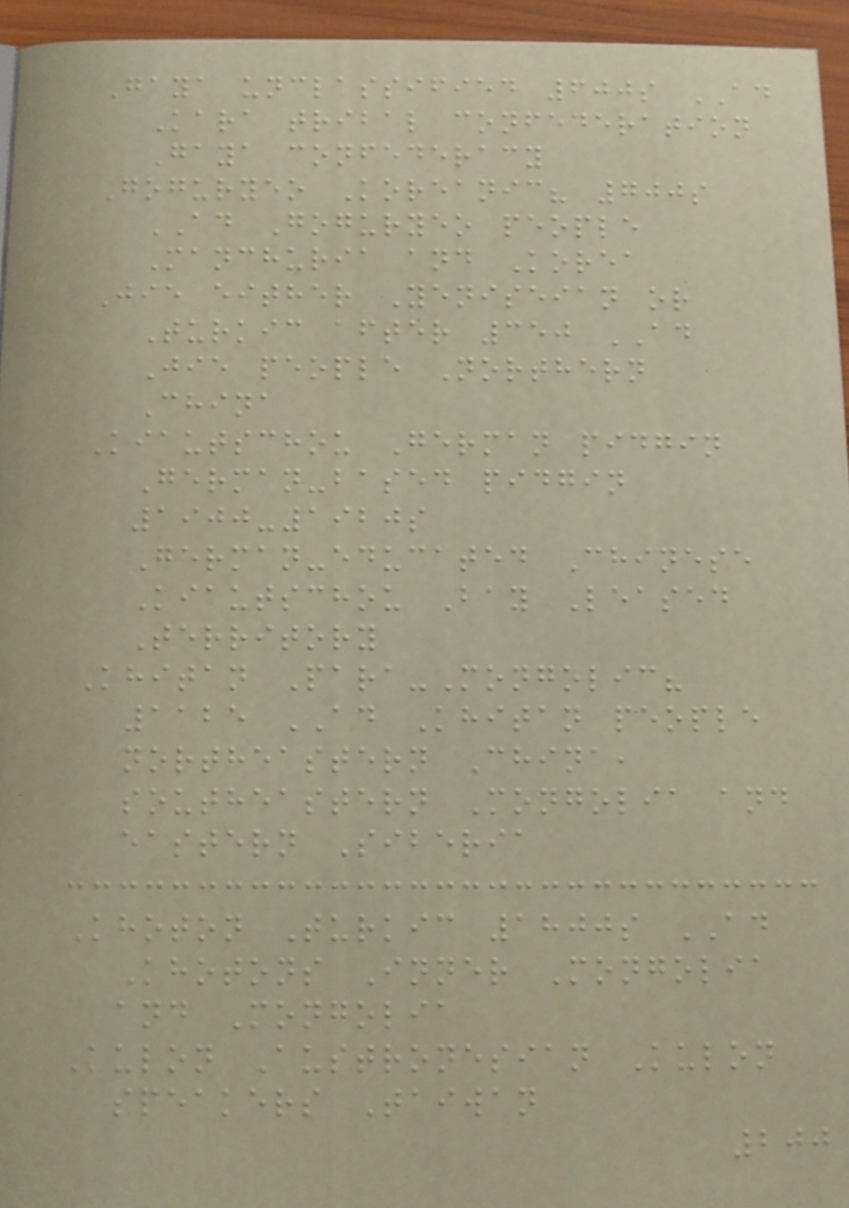Gaya unclassified 600s AD
Kara tribal confederation
Gaya confederacy
Goguryeo Koreanic? 700s
AD Goguryeo people
Manchuria and Korea
Jie either Yeniseian or
Turkic after 350 AD
Jie people Northern
China
Kiautschou German pidgin
German-based pidgin
1900-1920s
German-educated Chinese
Kiautschou Bay Leased
Territory
Khitan Para-Mongolic?
1125 AD Khitan people
northeastern China,
southeastern Mongolia and
eastern Siberia
Khoton Turkic 1800s AD
Khotons Inner Mongolia
and Mongolia
Kulon Austronesian Kulon
speakers Taiwan
200
